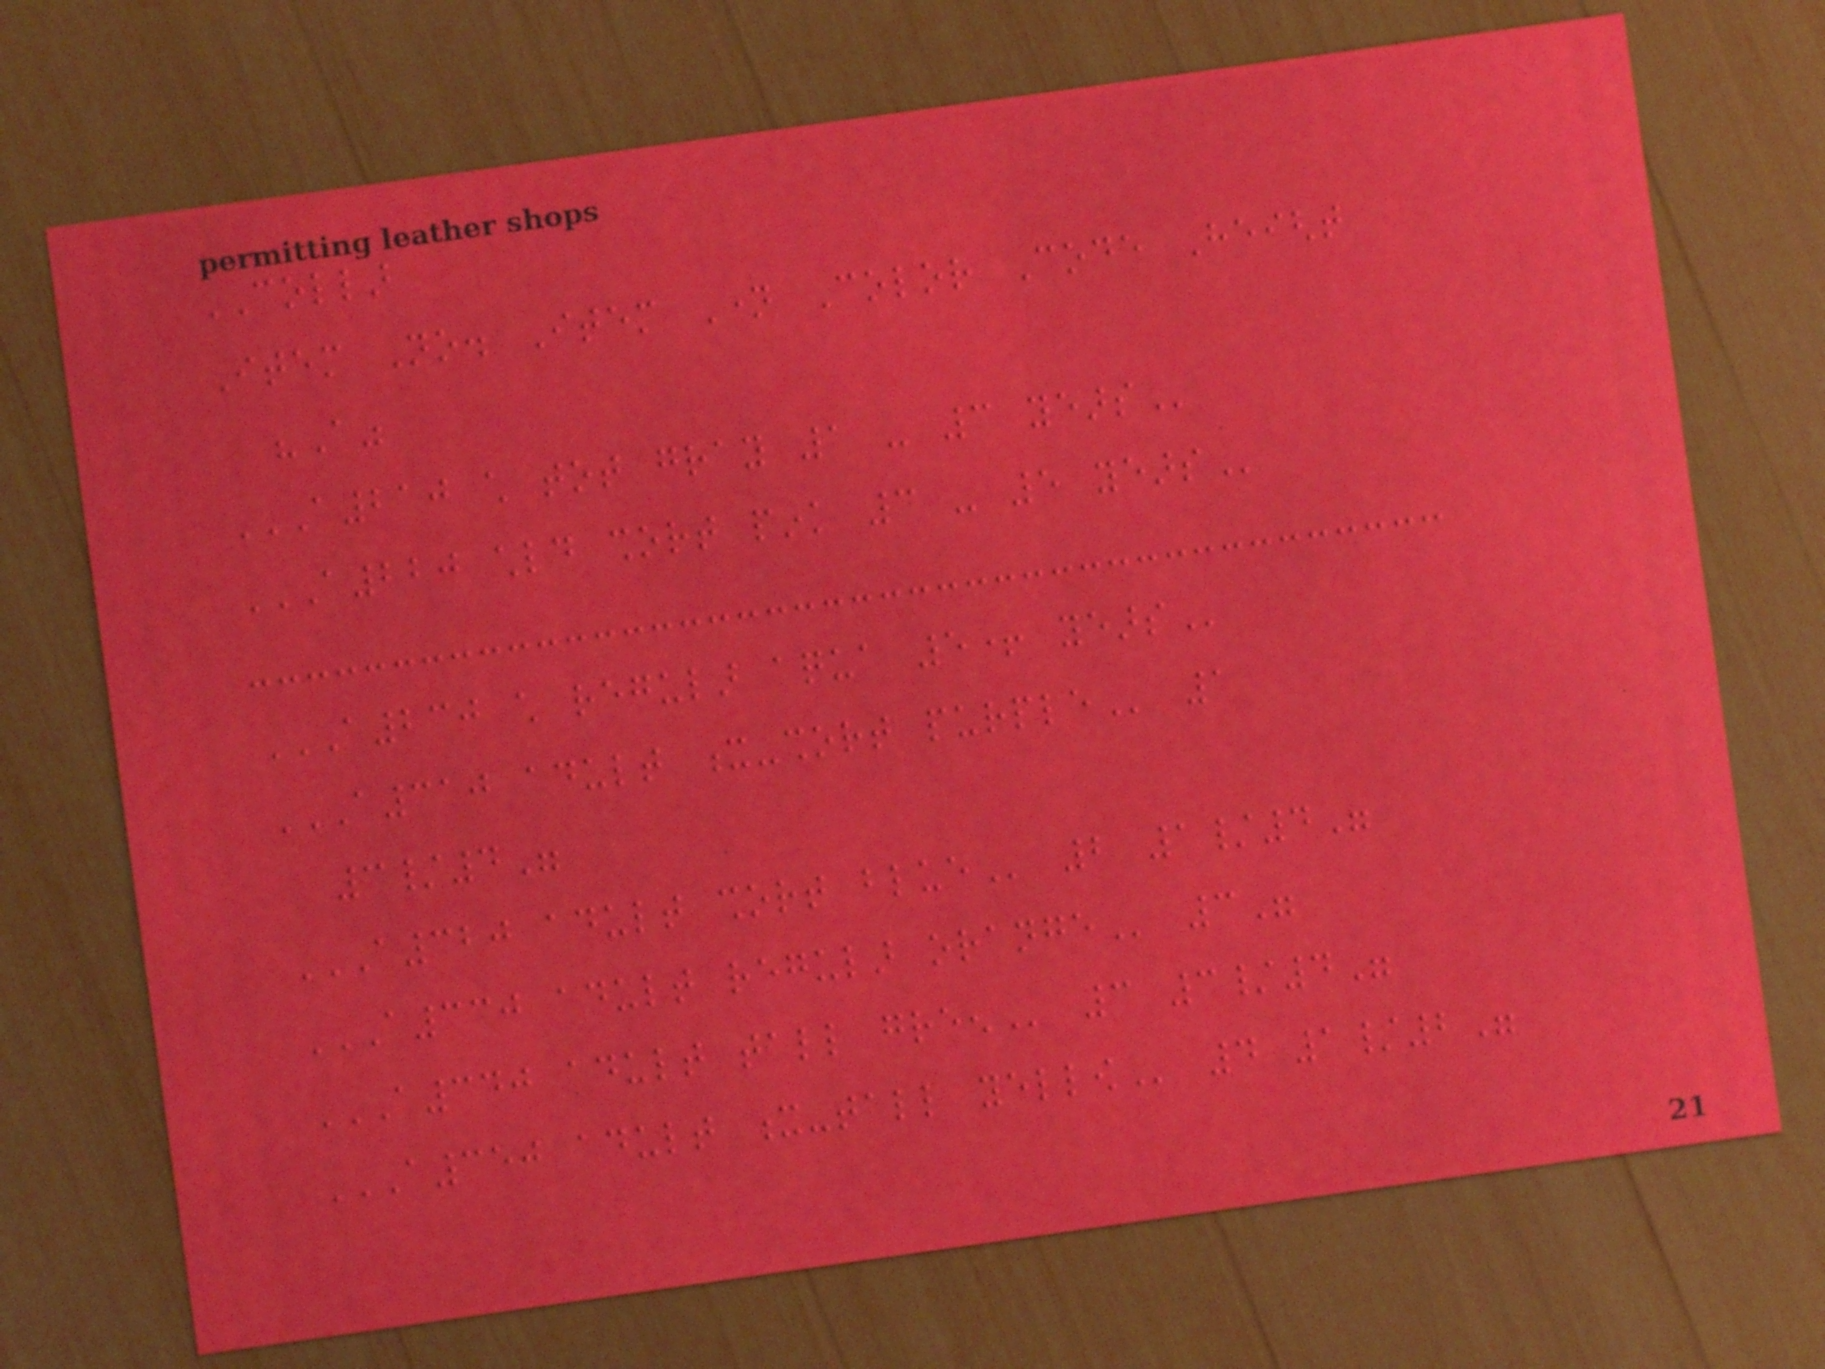COLLAR
Item No. Item Name Color Code Height
"A"
A210 CHILD TOT GRAY 1 - 3 YEARS
A220 CHLD SHORT PINK 3 - 5 YEARS
A230 CHILD REGULAR AQUA 5+ YEARS
A310 ADULT X-SHORT PURPLE 1
3/4"
A320 ADULT SHORT BLUE 2 1/4"
A330 ADULT REGULAR ORANGE 3"
A340 ADULT TALL GREEN 3 3/4"
A350 ADULT X-TALL YELLOW 4 1/2"
